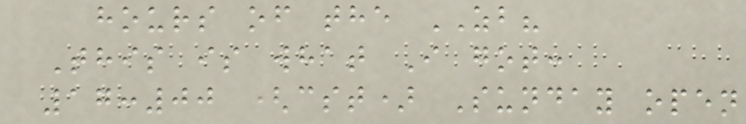hours of the ZB?
This is what I got:
17:00 (cst) Sunday open
